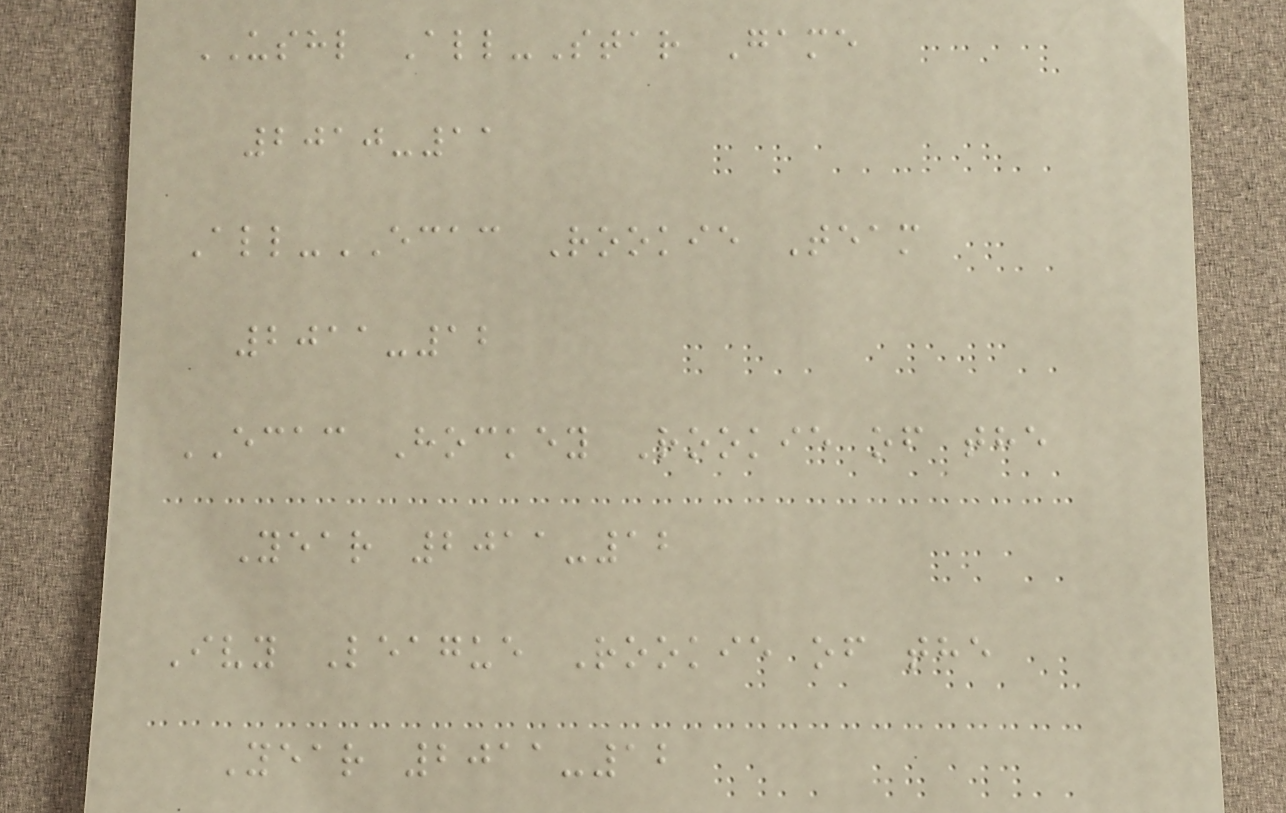USHL All-Star Game
2010-11
All-ECAC Rookie Team
2011-12
ECAC Hockey Rookie of the
Year 2011-12
Ivy League Rookie of the
Year 2011-12
